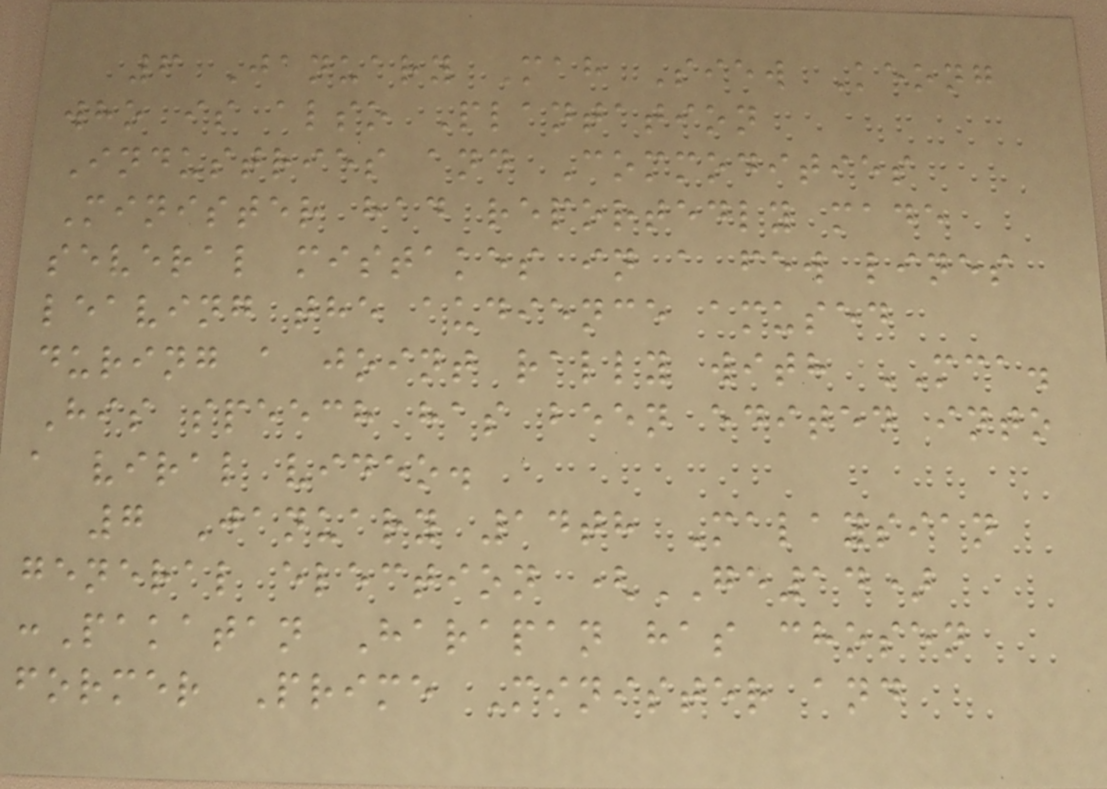6 January Mah Siew Keong
who is also Plantation
Industries and Commodities
Minister had reportedly made
several mistakes in a few lines
leaving the audience amused
during a joint rally with MCA.
His speech has been edited into
a viral video.
7 January 14th Malaysian
general election (GE14)
:Pakatan Harapan has chosen
former Prime Minister and
